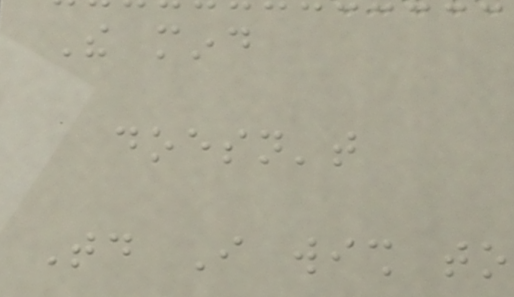The mind
doesn't
Today I wish to
